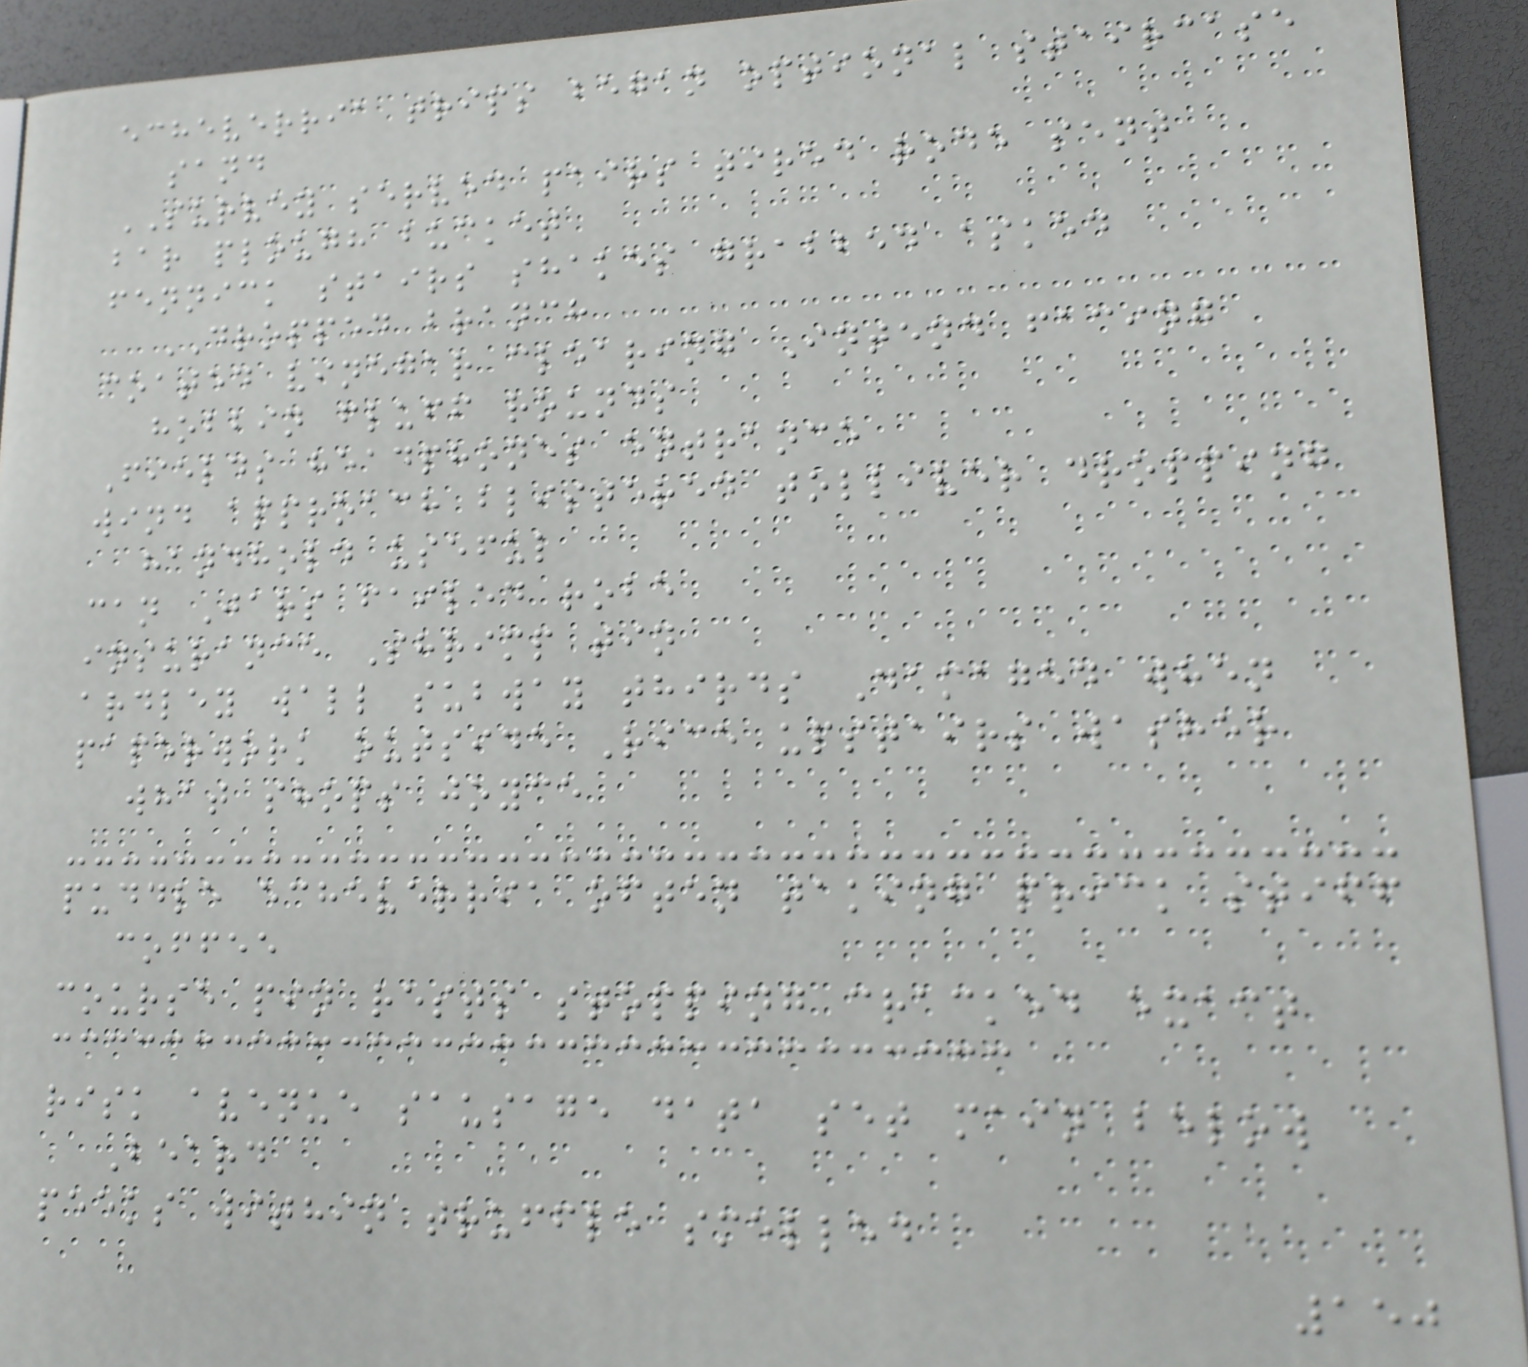echeverria trips began optional staircase
sand
SURVEY served pairs tired rode sent
bar plough bucket
fennick stairs shakes grabbed asked
DROPPED branch
coated vinegar clearing Intend facing
hobbin fluff rounds
Fields headphones entrance
wind approach blistered tolliver dropping
handhold useful
can Jars failed robe
insurance Shrimp tin
ardley wall subway thirds Damaged when
paperwork outside Rice upstairs washer
what shops joyce
puddle echeverria often taking prick stiff
coffee
course pin rests stopping cracked exact
risk avenue sausage data set main below
Beard
peeks within truffle smelled
150
